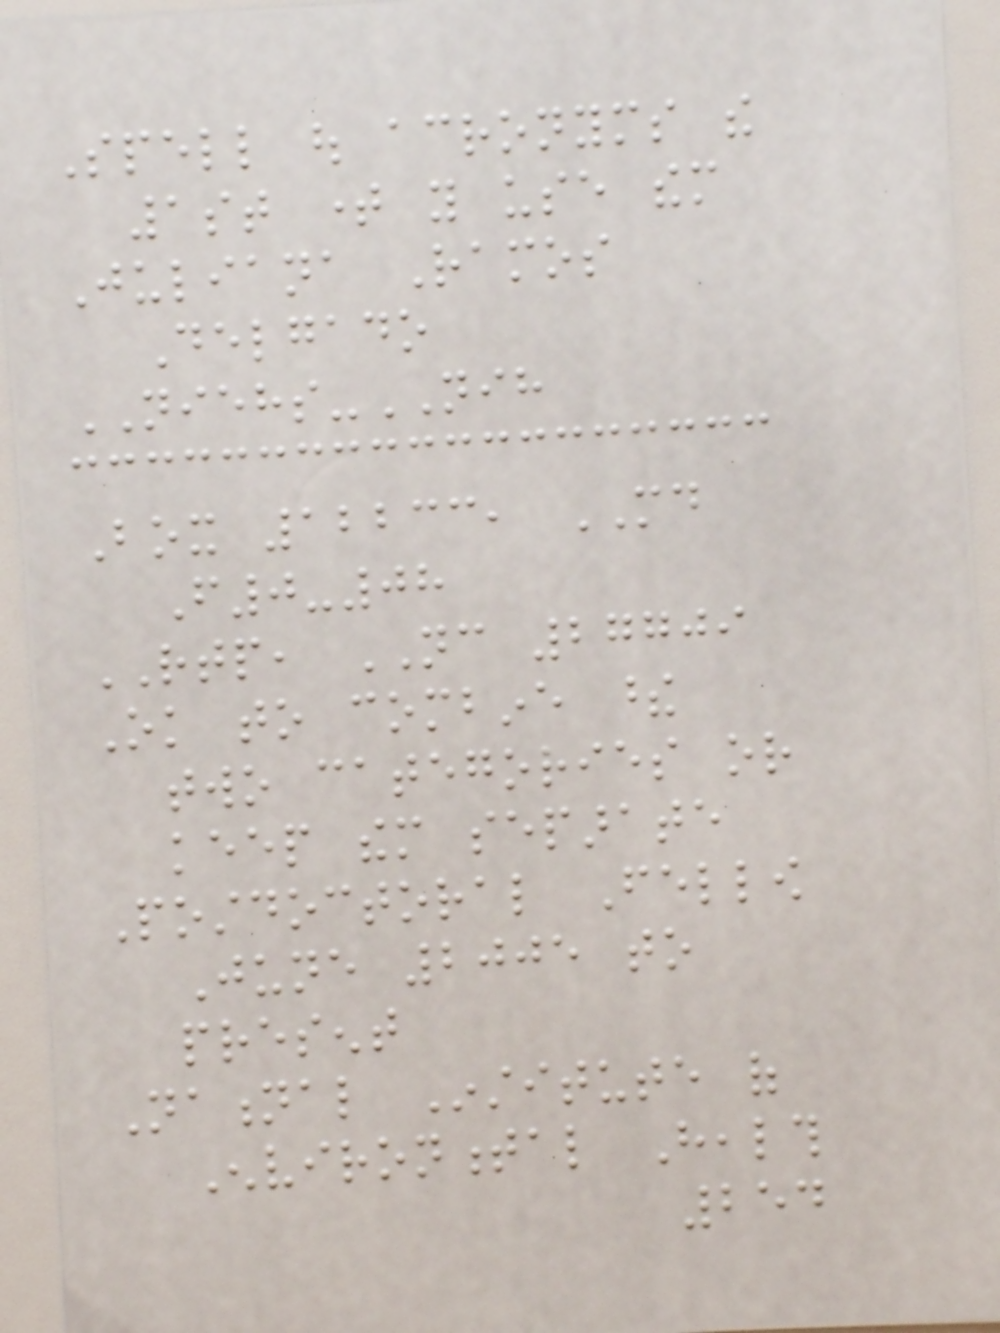Spell out acronyms the
1st time you use them
Juliana Ramos
Delgado
NIEHS-NIH
Box 12233, MD
F0-08
RTP, NC 27709
Ok to combine these
two categories or
keep them separate
Postdoctoral Fellow
June 2005 to
present
National Institute of
Environmental Health
254
